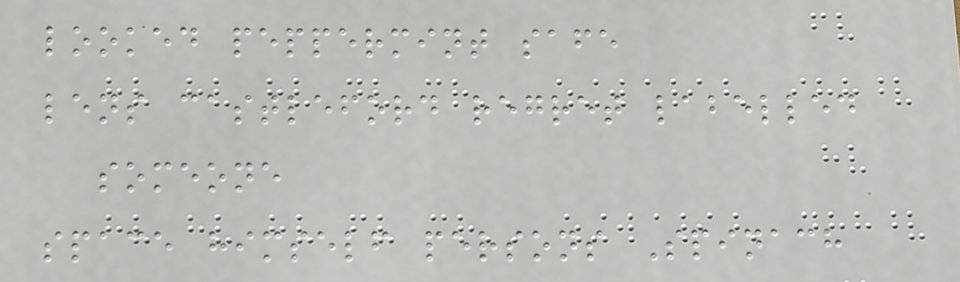looked peppermint safe
lens castleford regret labelled
someone
space himself persons Spinach
